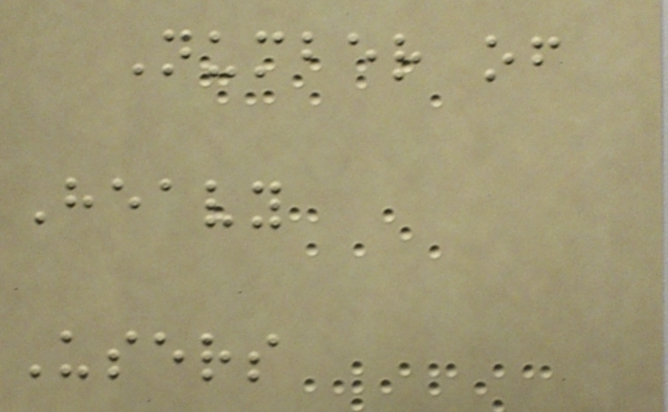Number of
Heavy
Users
